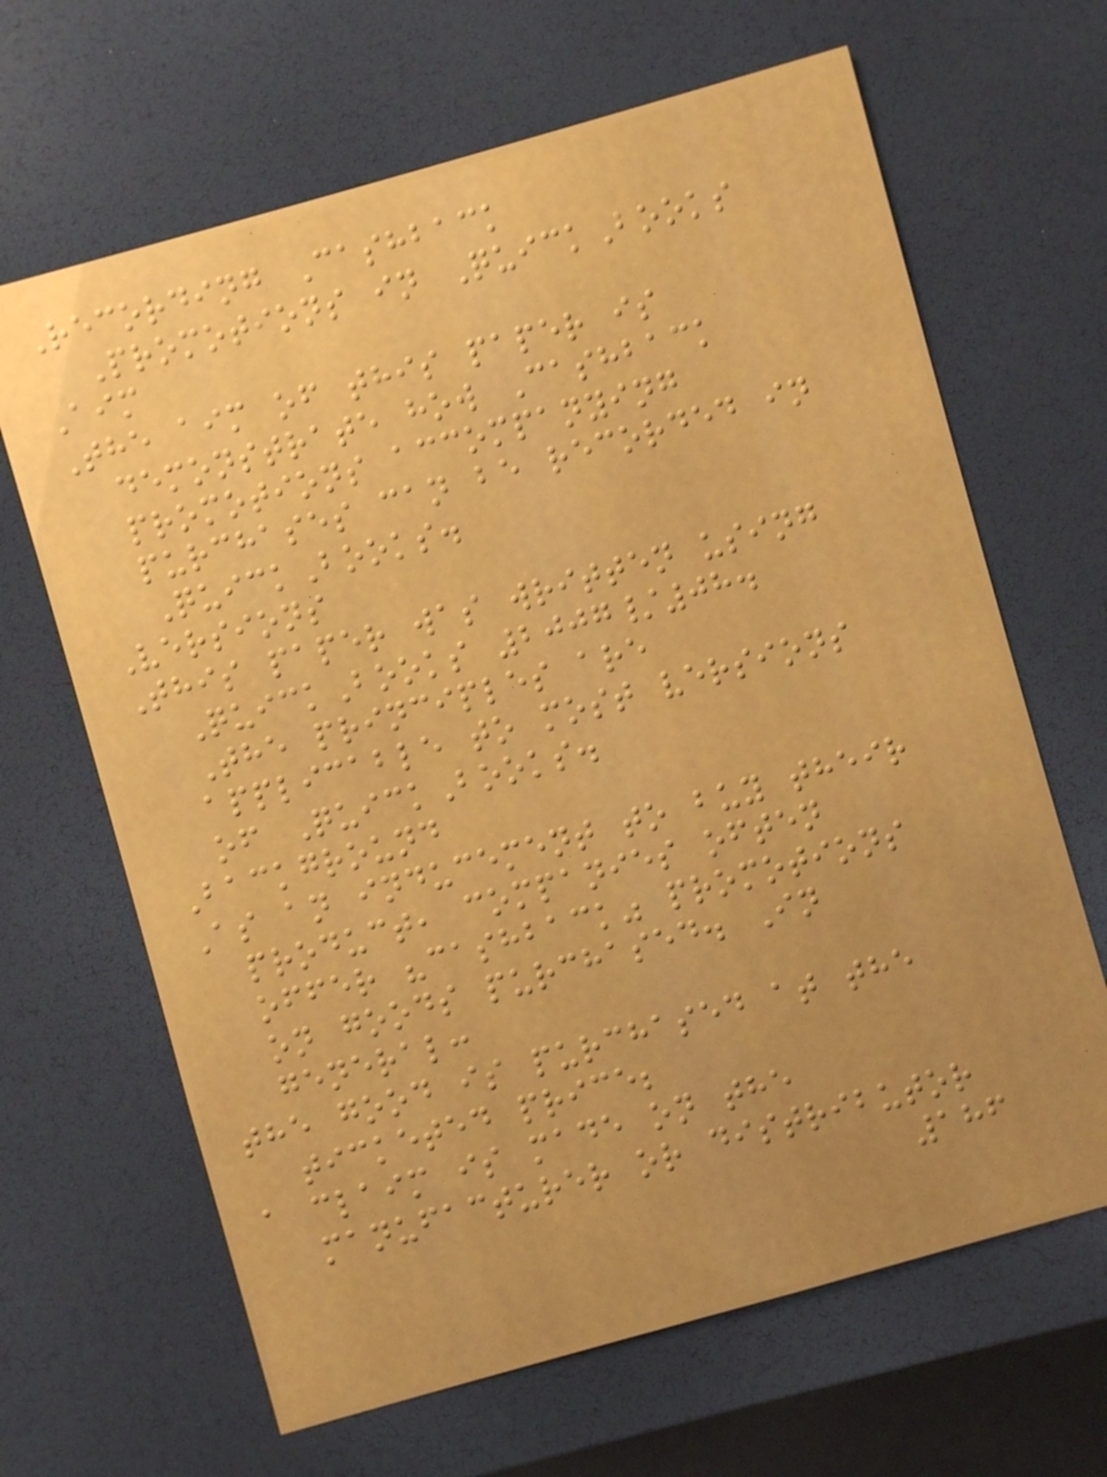Recording Cashback
Promotions in QuickBooks
Aim
The aim of this paper is
demonstrate how Cashback
promotions accompanying
purchases can be recorded in
QuickBooks.
Versions
This paper was written using
QuickBooks 2007/08.
The principles are
applicable to most versions
of QuickBooks.
Background
As an inducement to buy their
product, companies often
offer "cashback" promotions
on goods purchased. In
general:
the good is purchased at the
ticketed price;
a claim is made on the
manufacturer or distributor
186
